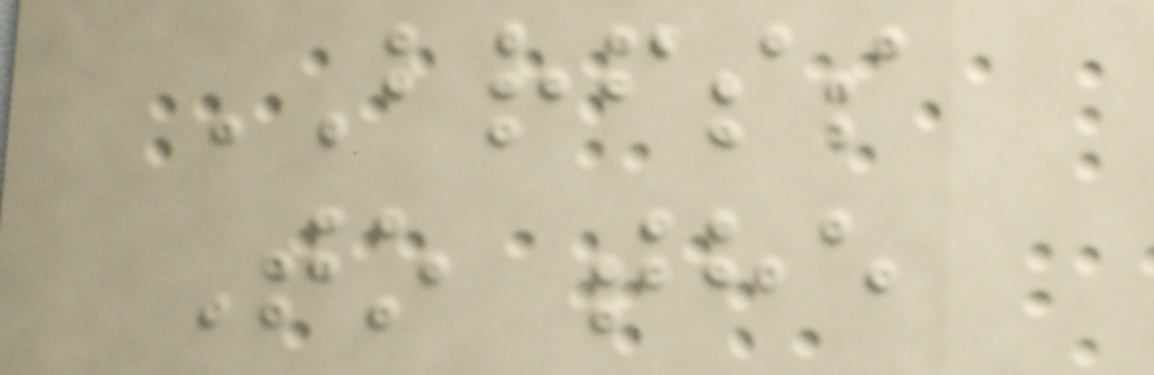BRFSS
To the
